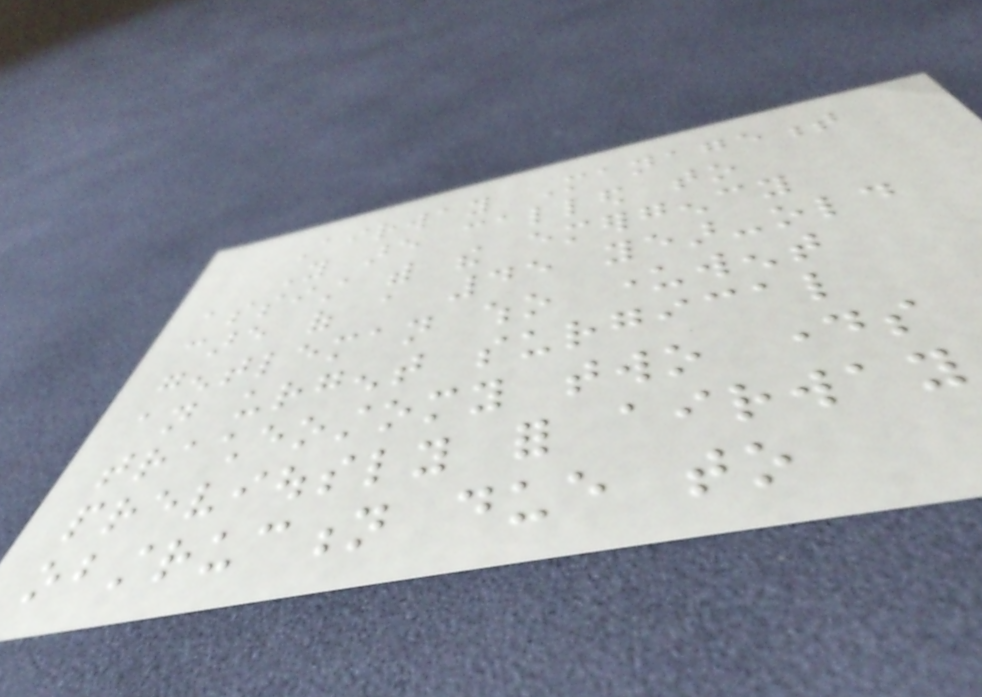Airway Management
You are called to
assist with the emergency
care of a 45 year-old
gentleman who underwent
an urgent surgical
tracheostomy two days
previously for airway
obstruction due to
